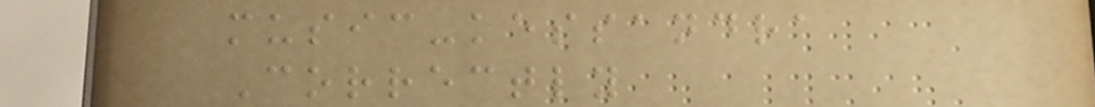music-kessandra
Correctly
